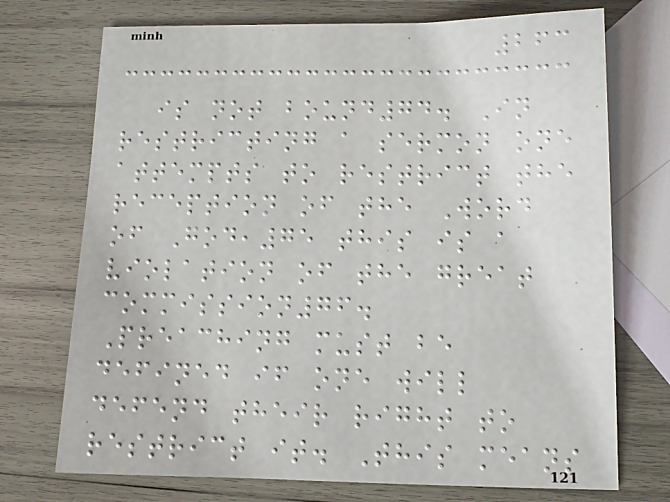263
is not bound74. In
restricting a sermon one
attempts to restrict the
reception of the Word
of God,75 this is a
violation of the great
commission76.
Preaching must be
defined if one will
defend their right to
restrict it. This means
